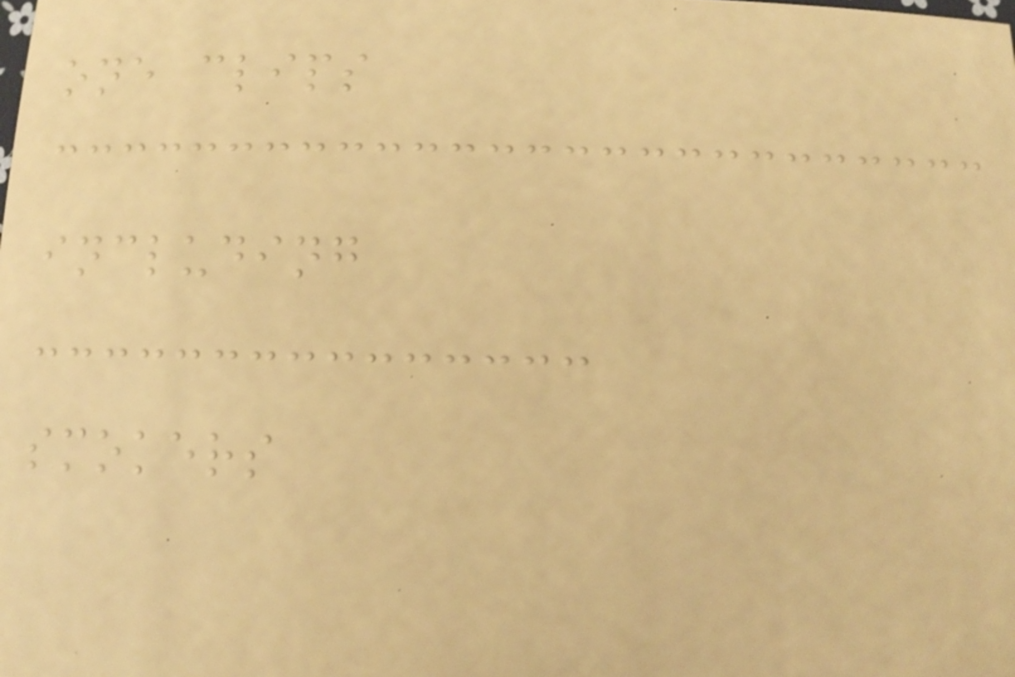one clips
including
smokers
